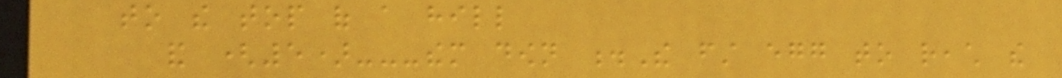to the top of a hill
and (5)---them down .The first egg to reach the
